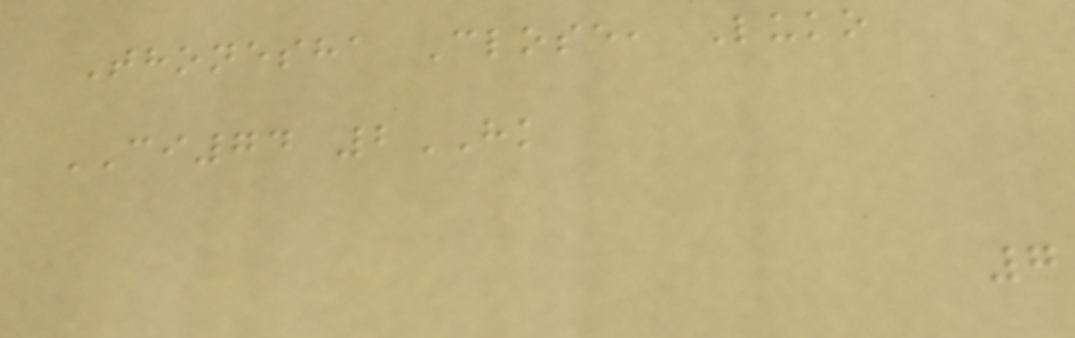Thonesha Close, Luko
CI74 2HK
7
